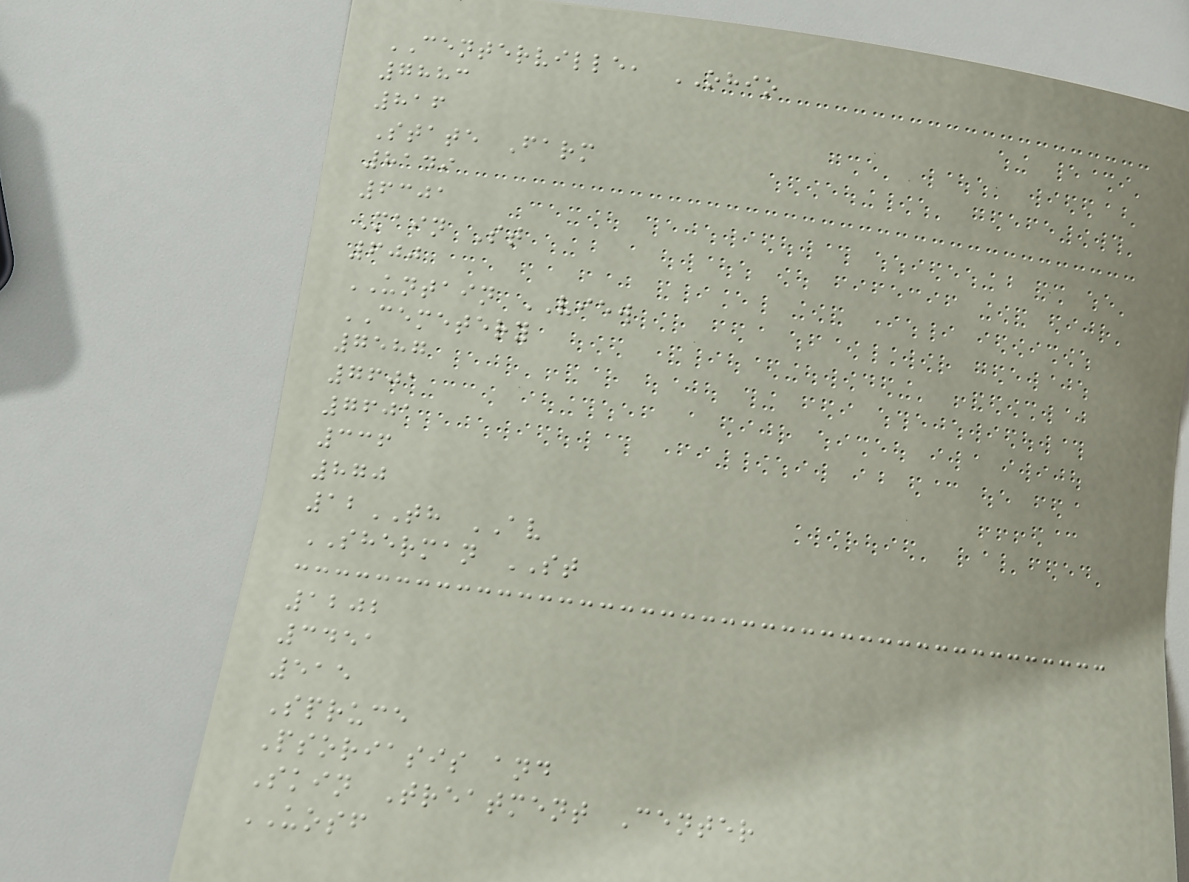CENTERVILLE, OHIO
7883
816
State Farm
8149
6301
Main St
600
UNTAIN VIEW
CEMETERY
7587
7601
7601
336
870
12TH AV
SHERMAN ST
1202
3451
515
Spruce
Psoriasis and
Skin Treatment Center
UOSF
